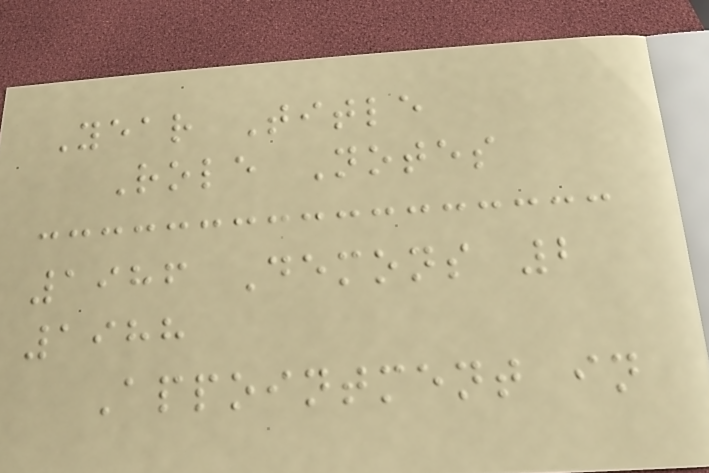Year Title
Role Notes
1986 Demons 2
1988
Appointment in
